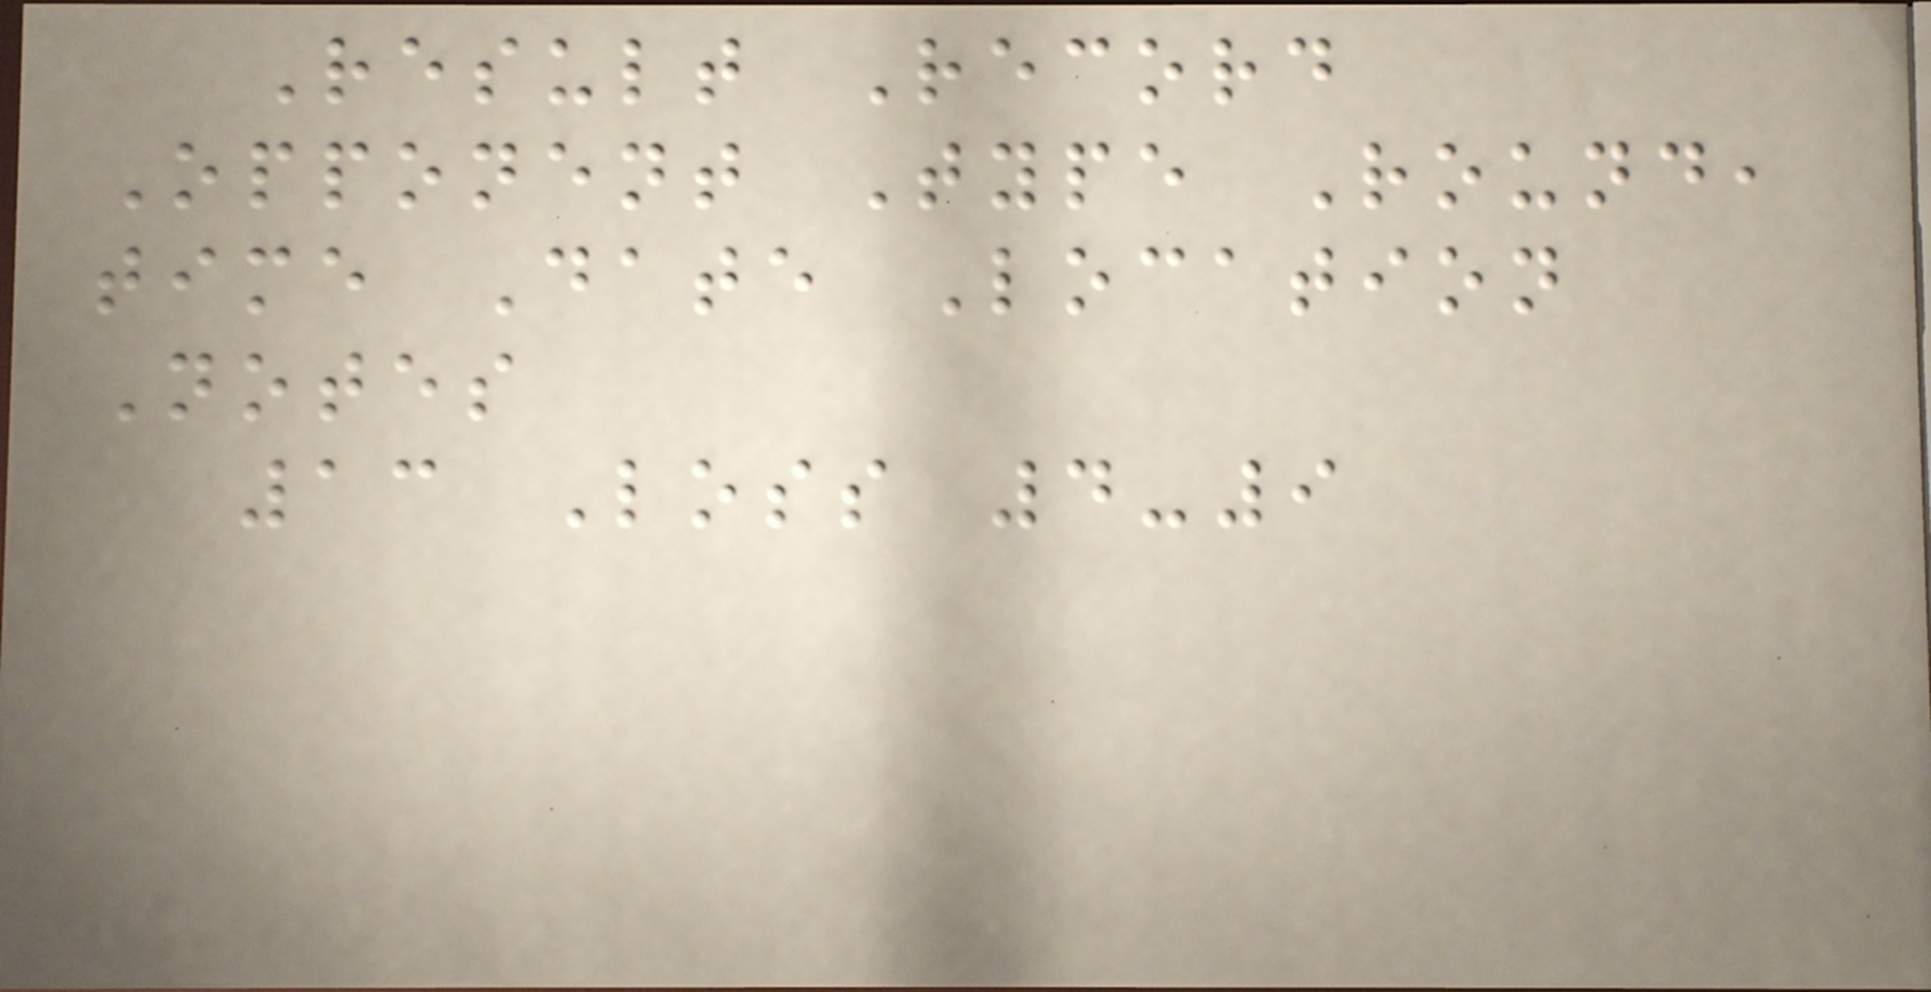Result Record
Opponent Type Round,
time Date Location
Notes
13 Loss 4-9
